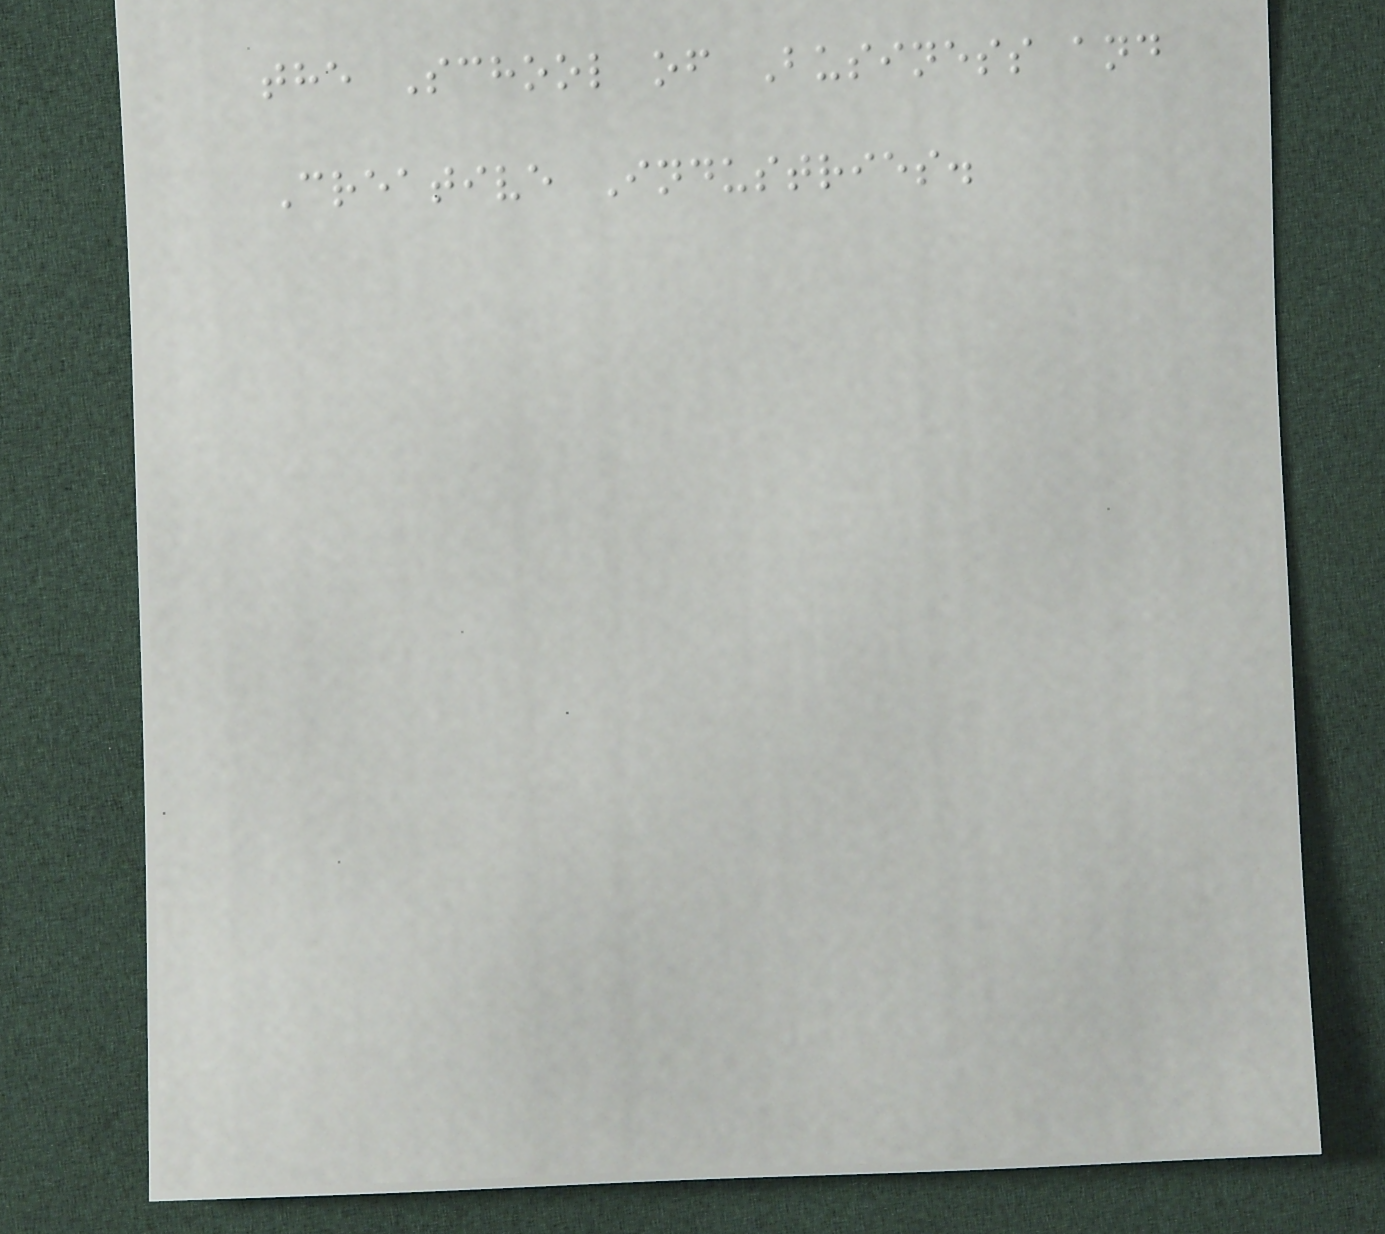the School of Business and
Creative Industries.
